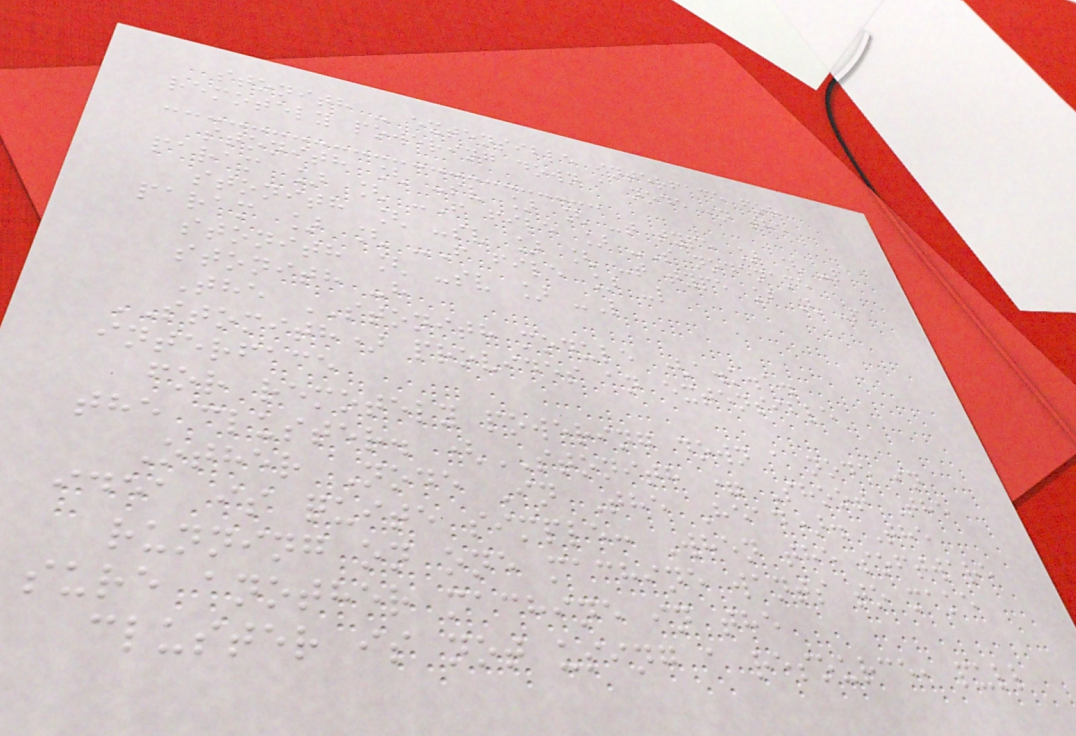stonith - extensible interface for
remotely powering down a node in the
stonith [ -sv ] [ -t type ] [ -p
param ] [ -F file ] -S nodename
stonith [ -sv ] [ -t type ] [ -p
param ] [ -F file ] -l
stonith [ -sv ] -L
stonith -h
The STONITH module (a.k.a.
STOMITH) provides an extensible
interface
for remotely powering down a node in
the cluster. (STONITH = Shoot The
Other Node In The Head). The
idea is quite simple: When the software
running on one machine wants to make
sure another machine in the
cluster is not using a resource, pull
